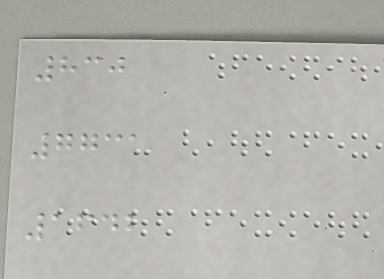830
7731
1642
